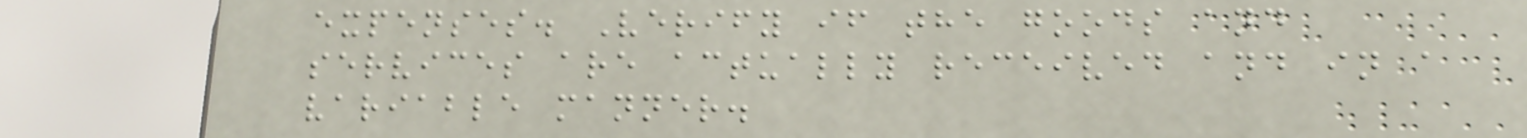expenses. Verify if the goods and
services are actually received and in a
variable manner.
